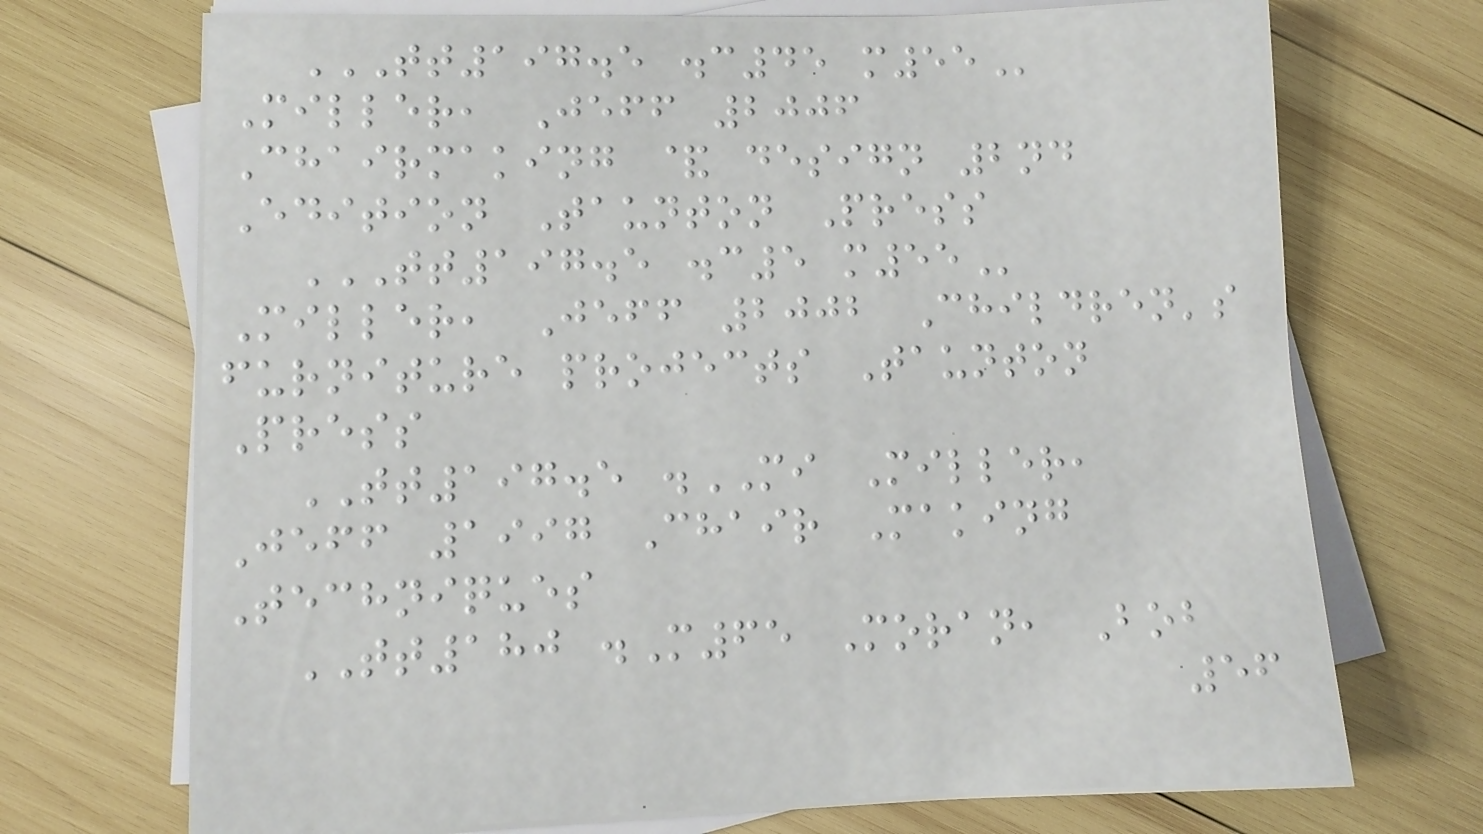TT197.5 .C45 M55
Miller, Jeff 2006
Chairmaking & design 2nd
Edition Taunton Press
TT197.5 .C5 M55
Miller, Jeff 2002 Children's
furniture projects Taunton
Press
TT197.5 .MI Miller,
Jeff 1997 Chair Making
Techniques
TT180 .M65 Moran, Bob
56
